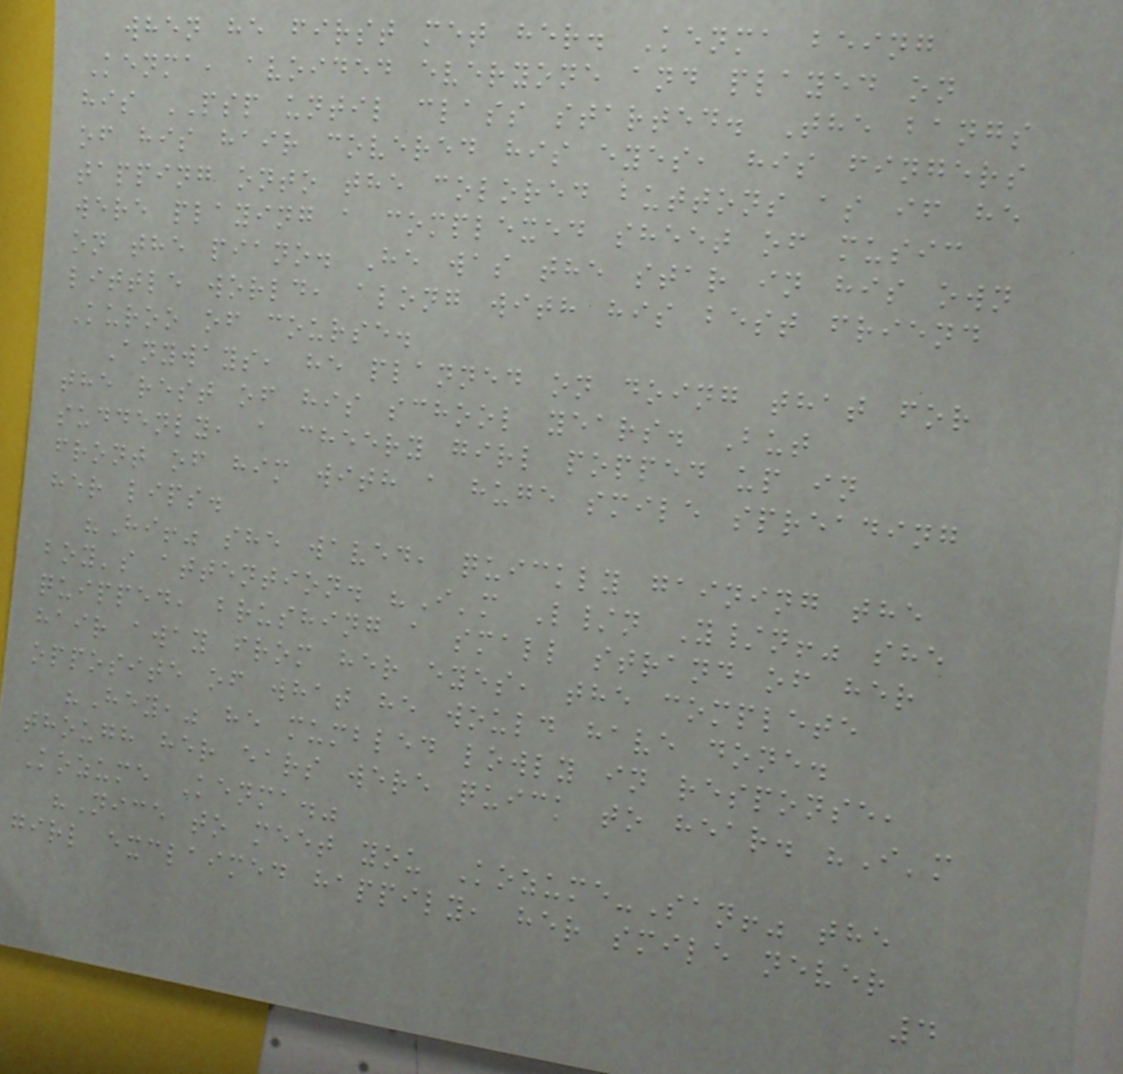when he first met her. Kenma being
Kenma, avoided everyone and played on
his PSP until class started. The bangs
of his hair covered his eyes, his fingers
tapping onto the colored buttons as if he
were playing a complexed sheet of music
on the piano. He was the star in his own
little world, along with his best friend
Kuroo of course.
Anyways, he planned on doing that for
the rest of his school years. But
suddenly, a cheery girl popped up in
front of him with a huge smile spreading
her lips.
"Hi!" she waved, quickly gaining the
boy's attention. "I'm L/n Y/n!" she
quipped, brushing a small strand of her
hair away from her eyes, the complete
opposite of what he would have done.
"Hey," he mumbled lowly in response,
though her ears were quick to hear. "I'm
Kozume Kenma."
"Nice to meet you Kozume-San!" the
girl exclaimed happily, her smile never
4
